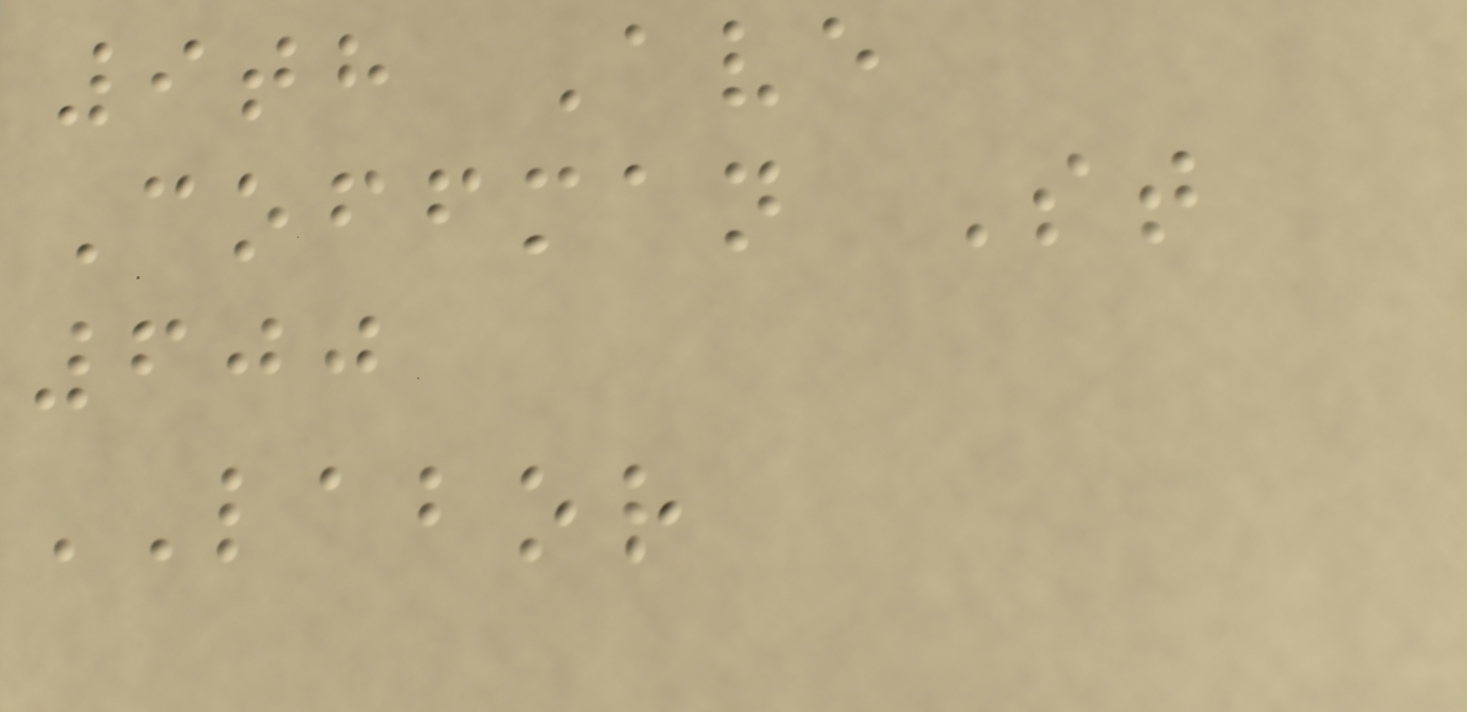9th Ave
Coffman St
600
LABOR
